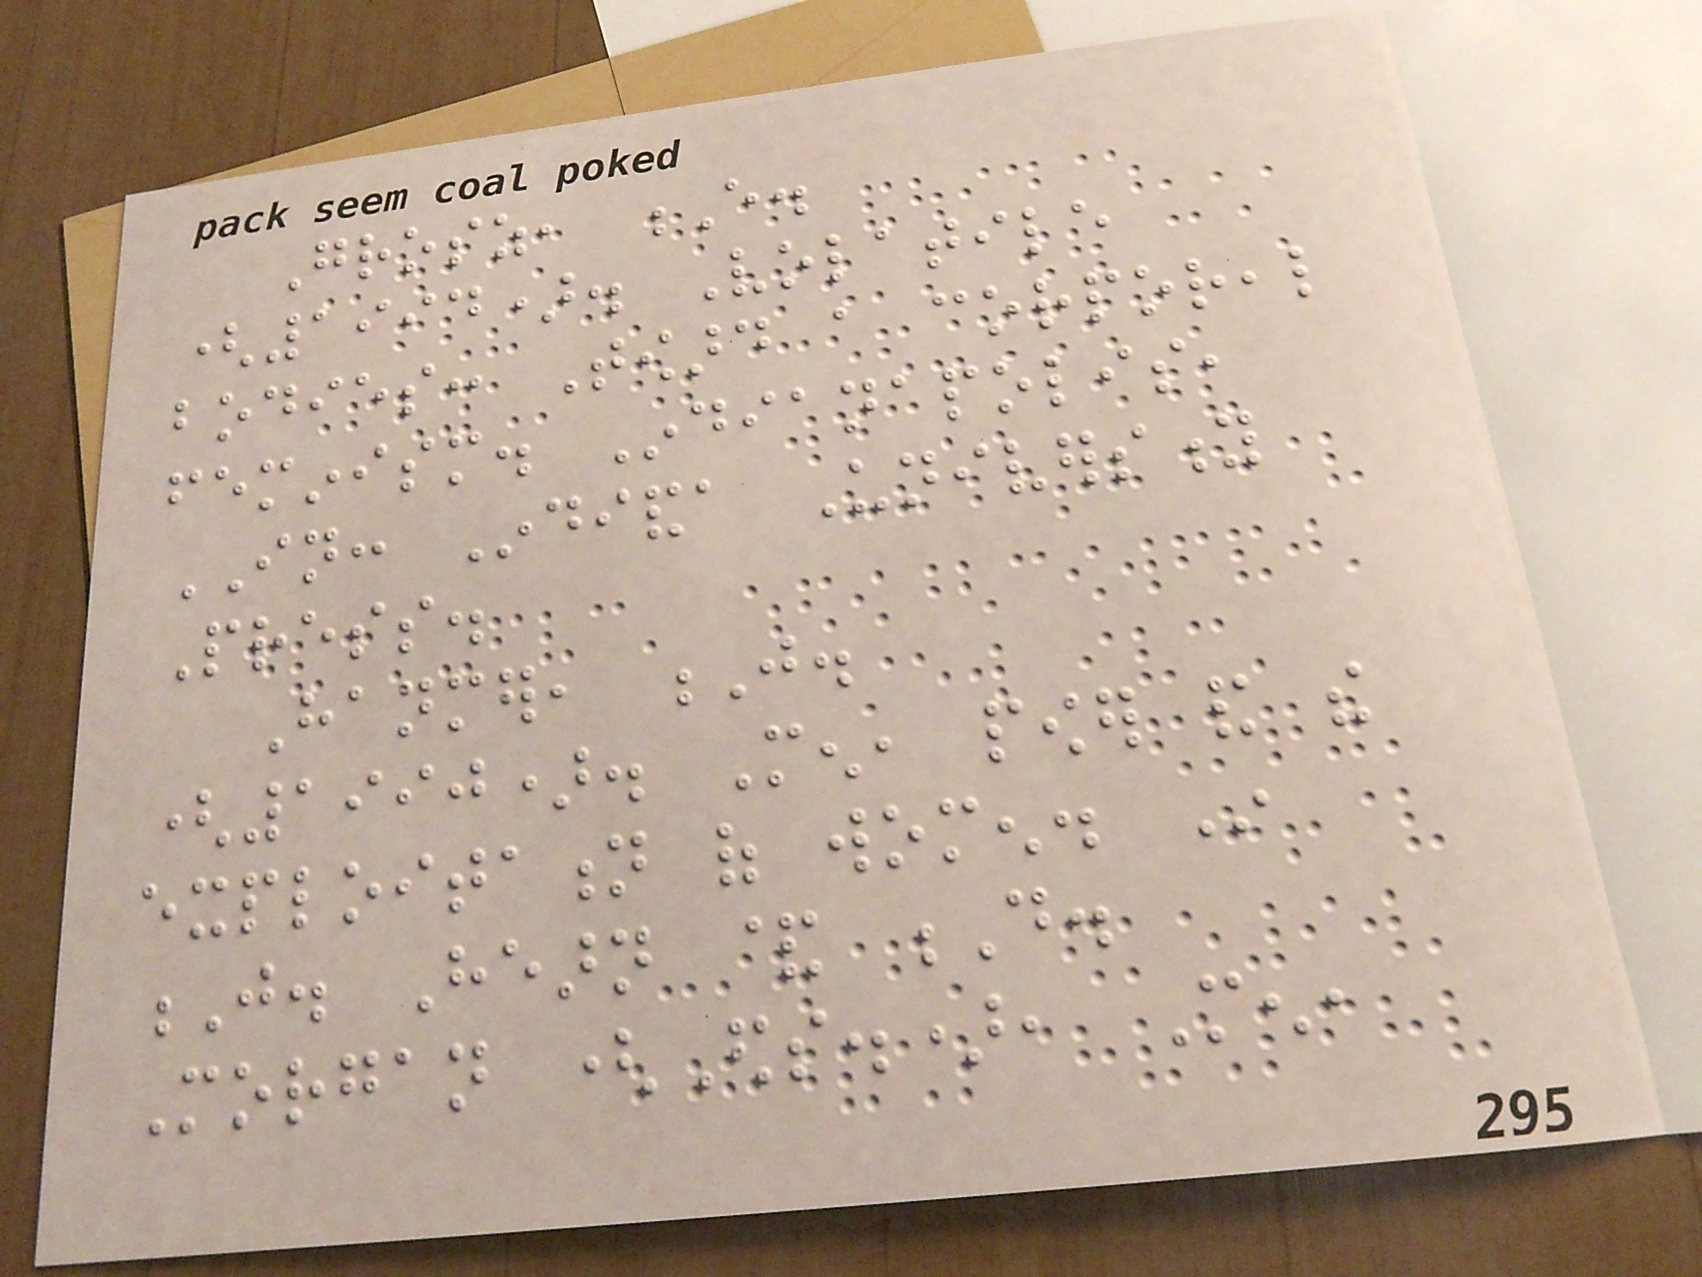Grosz, E.
(1994). Volatile
bodies: Toward a corporeal
feminism. Indianapolis,
IN: Indianda University
Press.
Hanmer, J.
(1990). Men, power and the
exploitation of women. In
J. Hearn & D.
Morgan (Eds.), Men,
